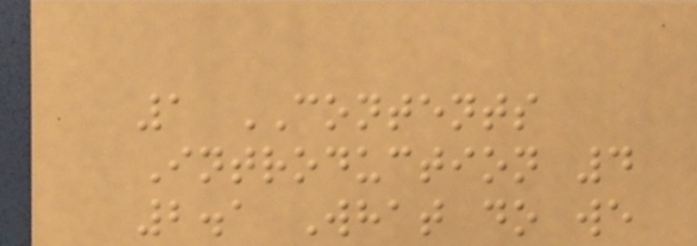1 CONTENTS
Introduction 4
2.1 What do we
